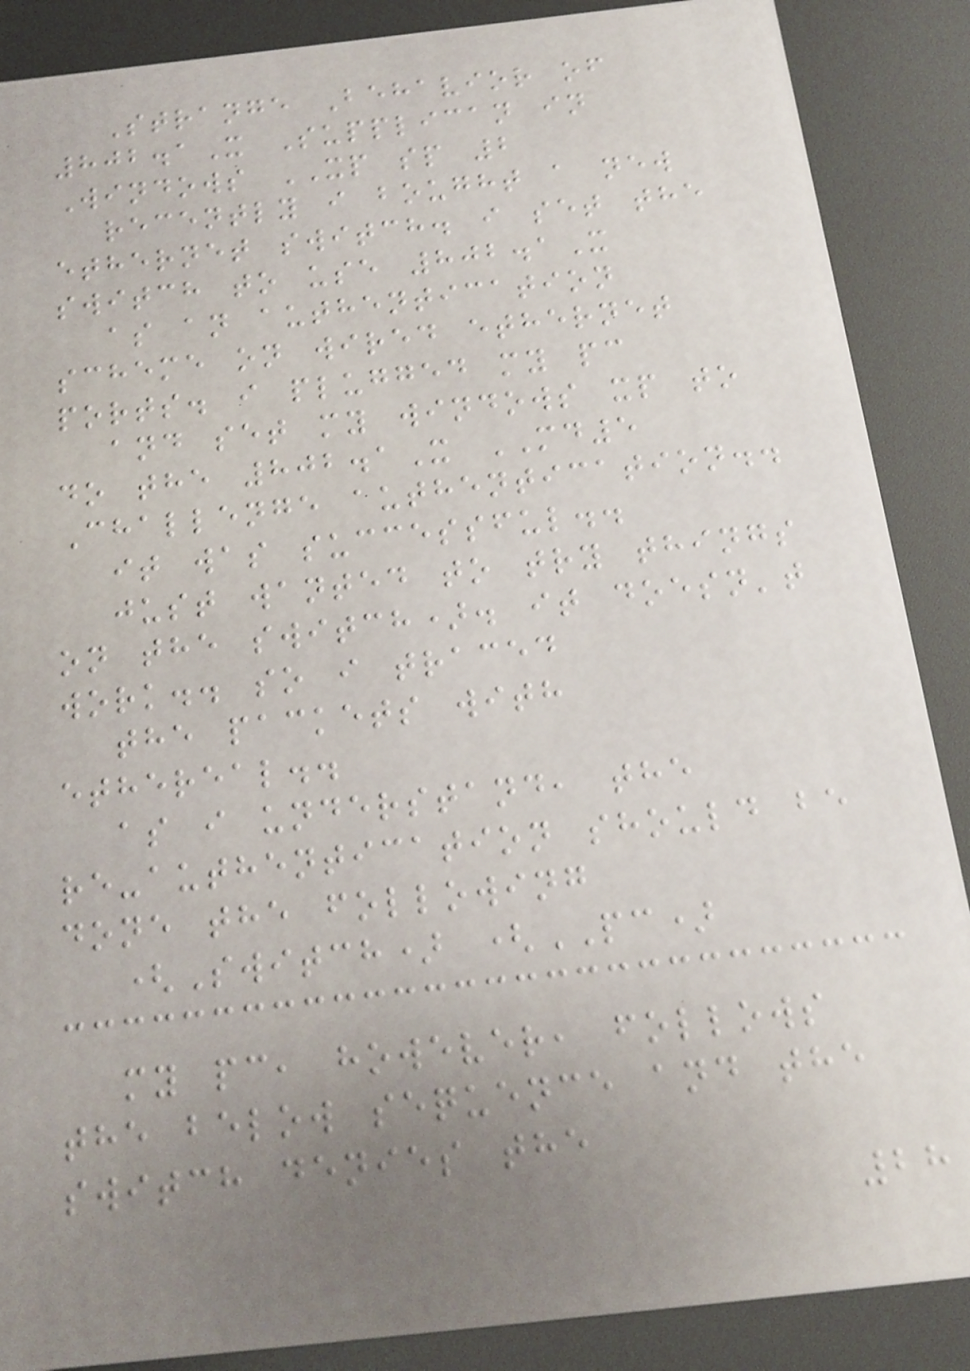Strange Behavior of
802.1X Supplican in
Windows XP sp 2
recently i bought a new
ethernet switch. i set the
switch to use 802.1X
as an authentication
scheme on wired ethernet
ports. i plugged my pc
and set my windows xp to
do the 802.1X MD5
Challenge authentication..
it was successful..
just wanted to try things
on the switch). it doesn't
work.. so i traced
the packets with
ethereal..
as i understand, the
re-authentication should be
done the following
(Switch) (PC)
my pc, however, follows
the below sequence and the
switch denies the
28
